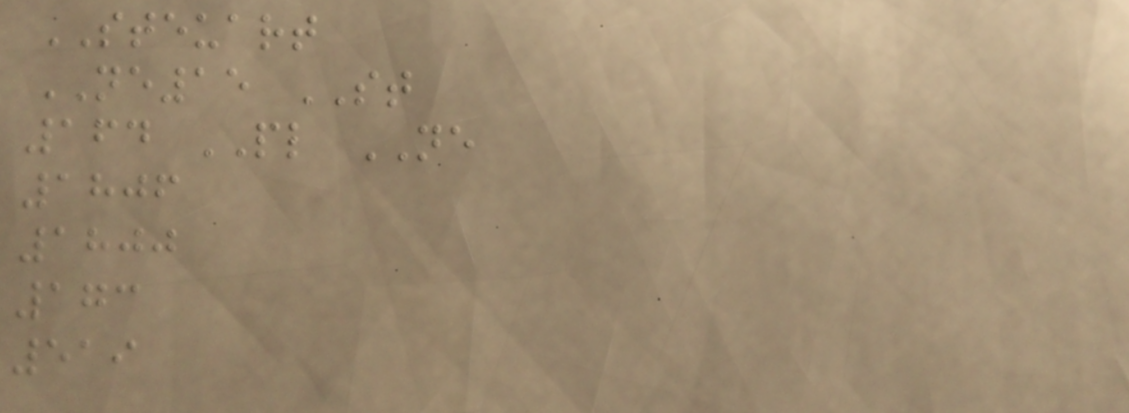STEUART
NE15 ST
164 PL NE
1806
1800
173
519
